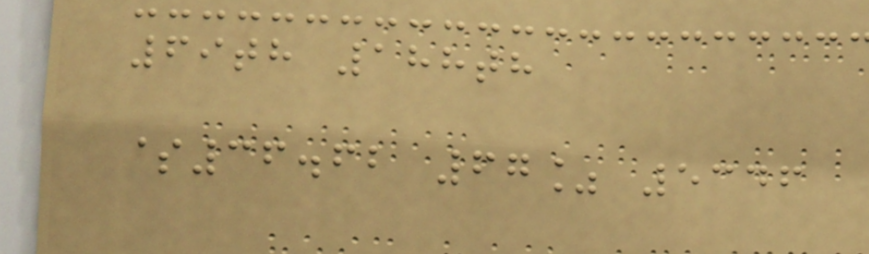69th 188th
$36.62 67% 5346
